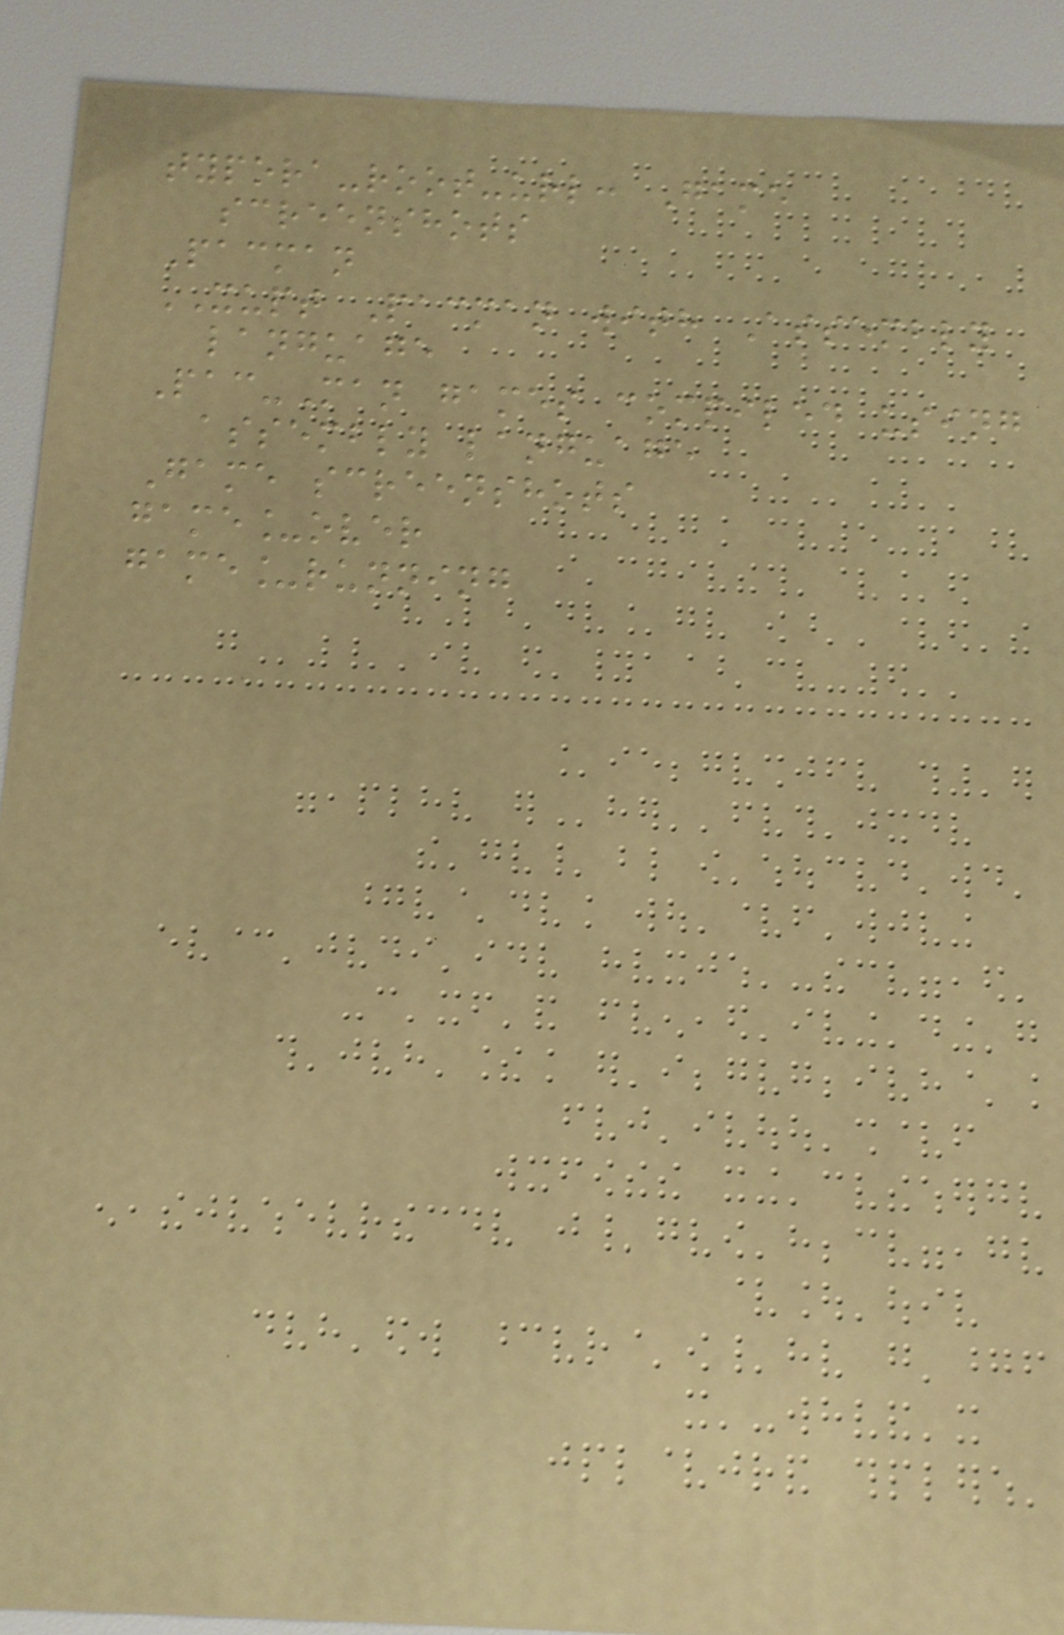typora-root-url: Game
screenshots
Pacman
XUPT Pacman with Assembly
language
Pac-Man games compiled using
assembly language
Game screenshots
game_over
game_running
